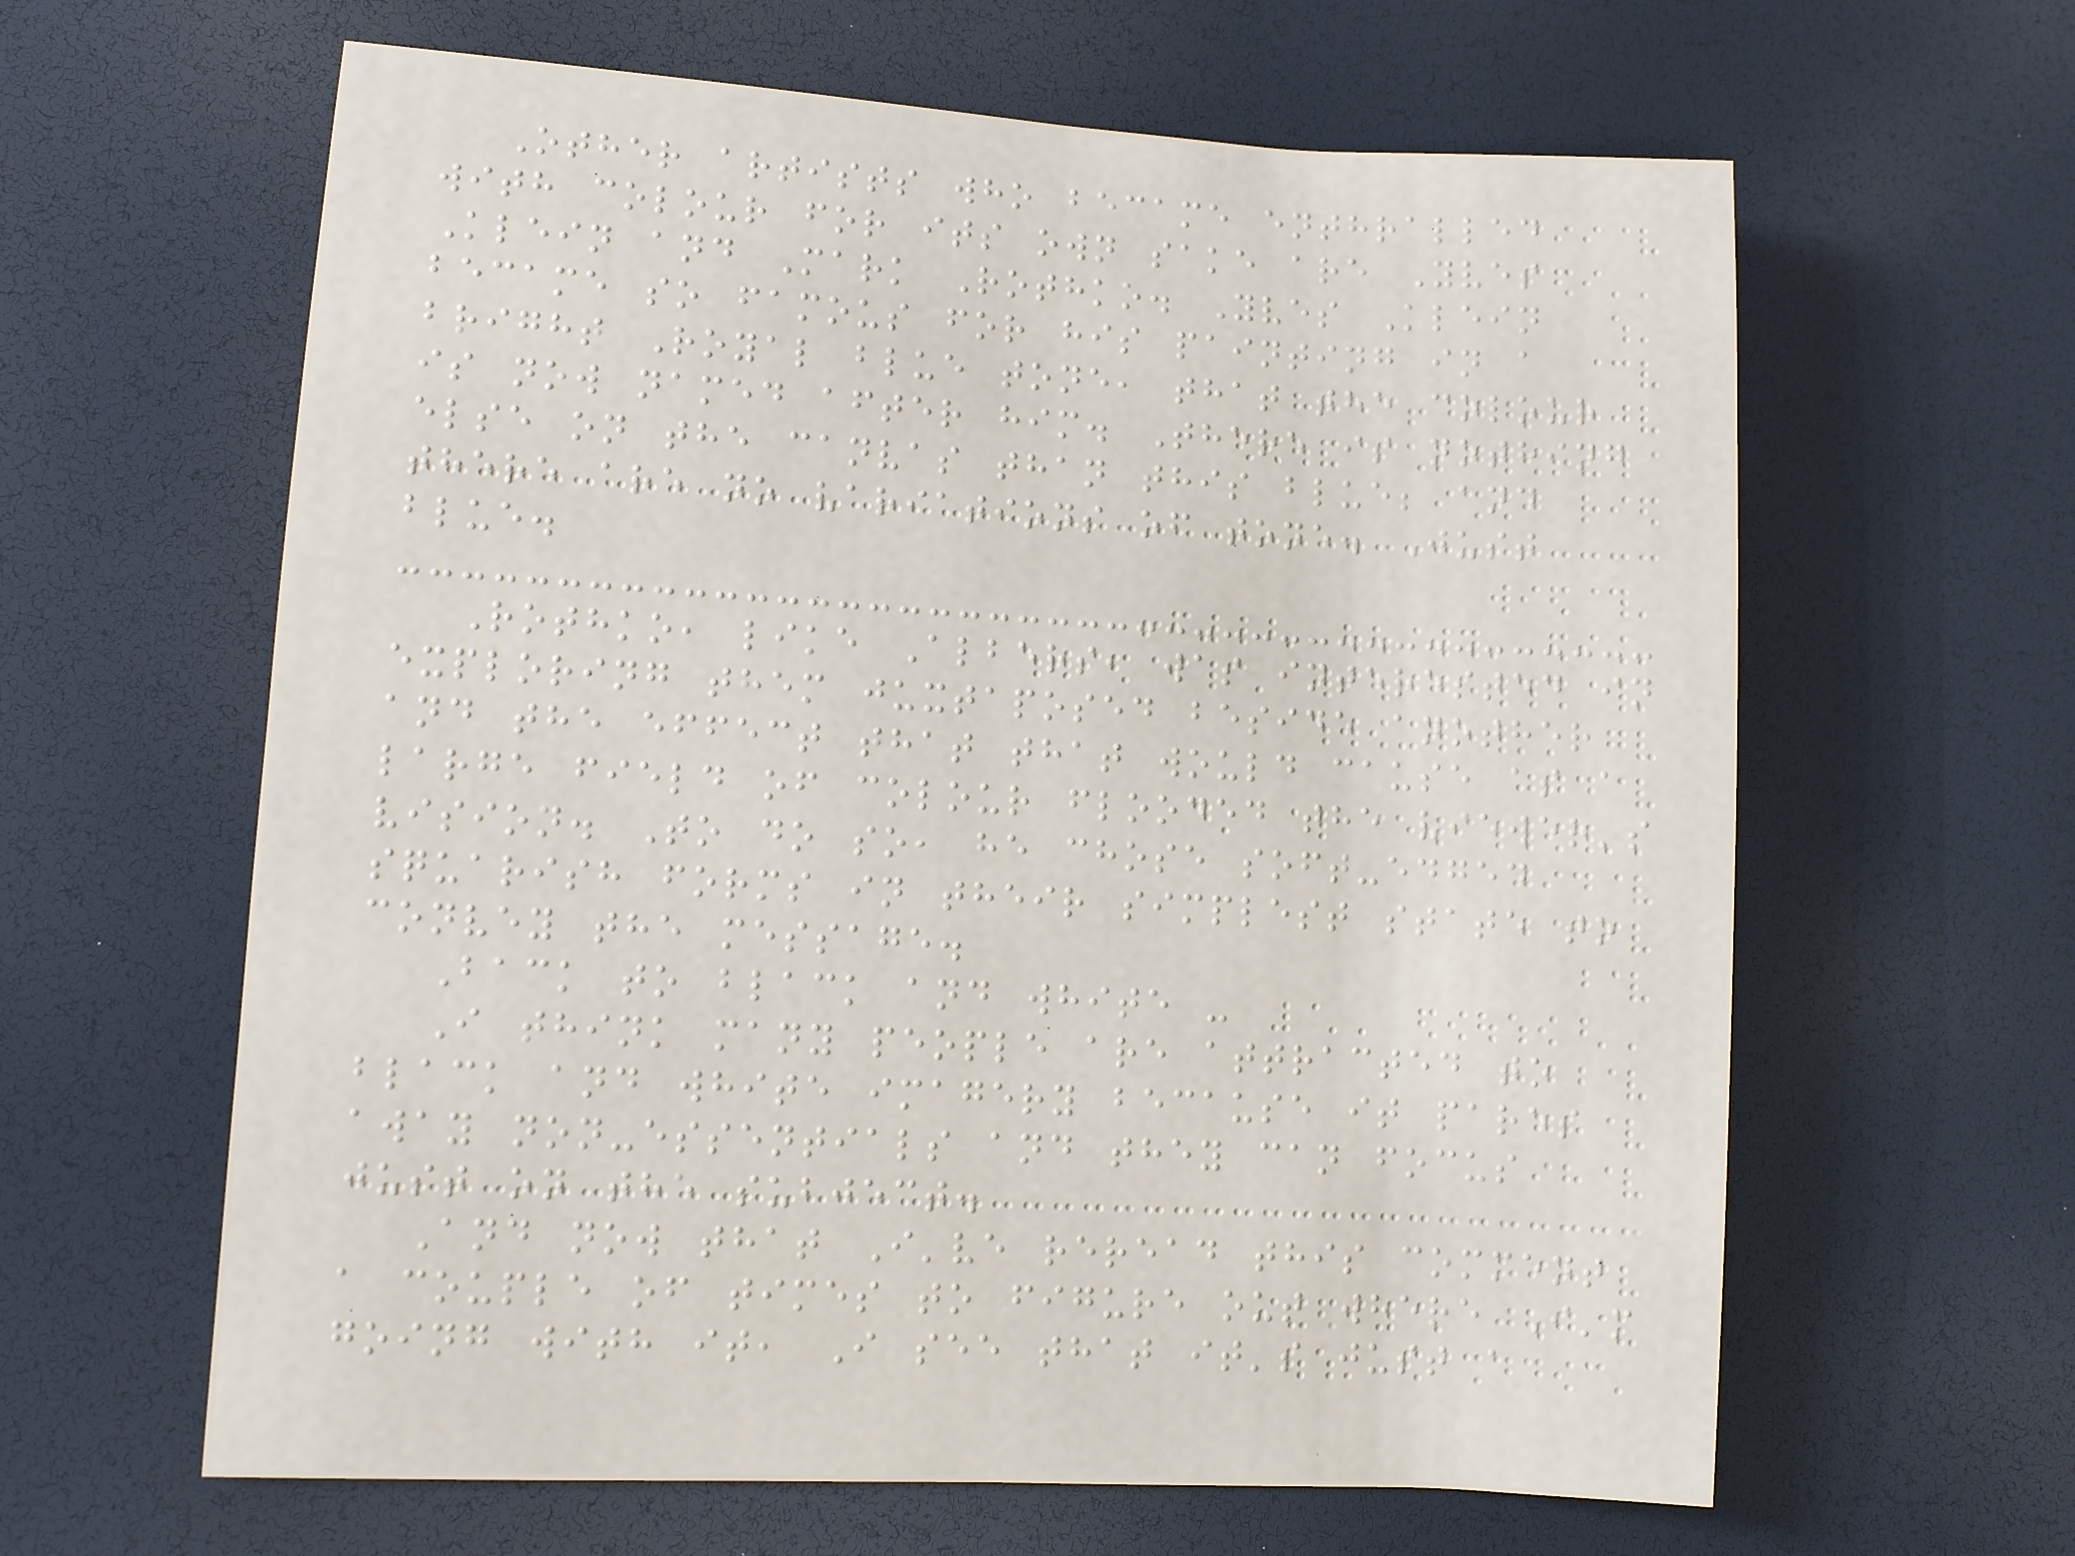Other artists who became enthralled
with colour for its own sake are Yves
Klein and Mark Rothko. Yves Klein
became so famous for his painting in a
bright Royal blue tone, that the colour
is now named after him. There is nothing
else on the canvas than this blue; and
there are no variations of tone. Just
blue.
Rothko, like Albers, was interested in
exploring them juxtaposed beside another
and the effect that that would cause as a
large field of colour flooded the viewer's
vision. To do so, he chose soft-edged
squarish forms in their simplest state to
convey the message.
Back to black and white -
I think many people are attracted to
black and white imagery because it pares
away non-essentials and they can focus
just on the subject.
And now that I've reread this comment
a couple of times to figure out where I'm
going with it, I see that it's just a
